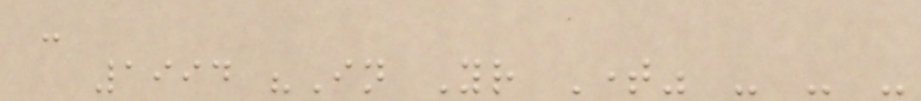-
1994 "In Your Time" - - -
